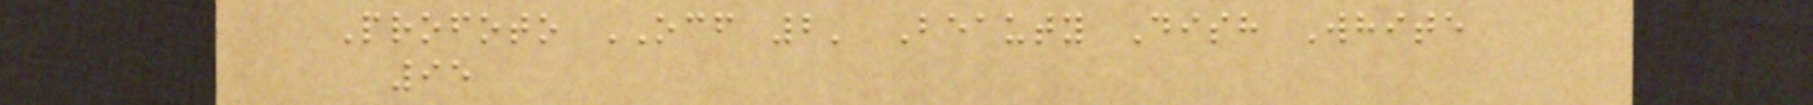Profoto OCF 2' Beauty Dish White
95
